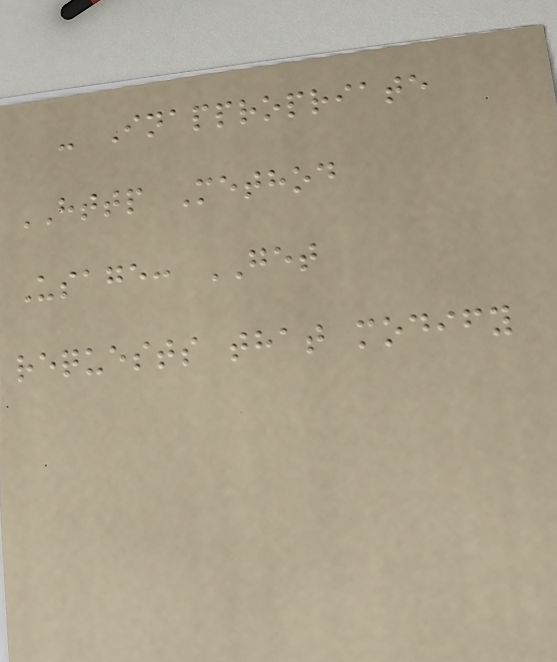- Inappropriate
HTTP Method
Usage: GET
requests that modify
